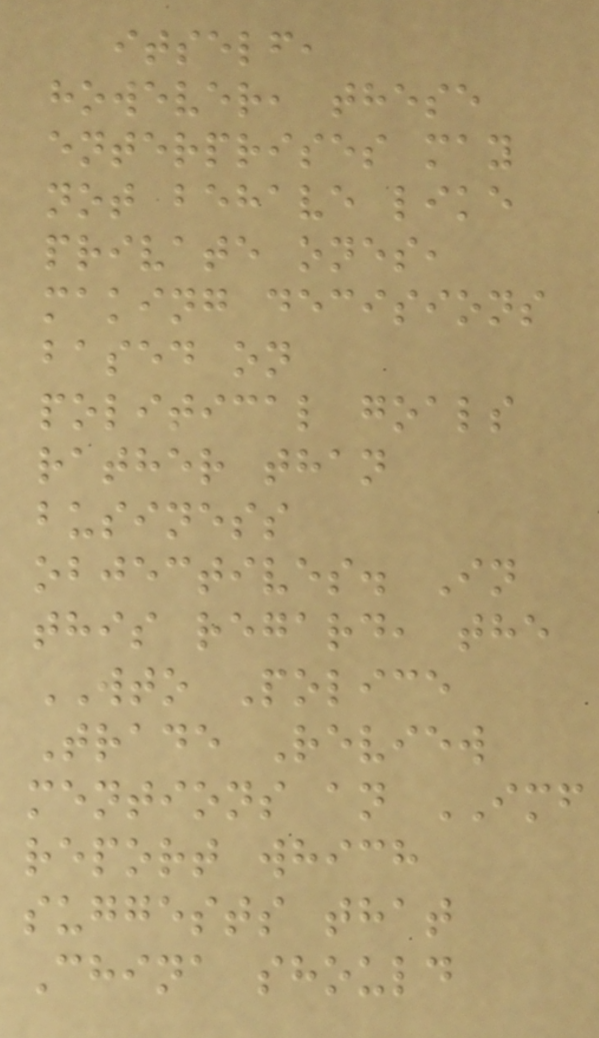itself,
however, these
enterprises may
not behave like
private ones,
making decisions
based on
political goals
rather than
business
objectives. In
this regard, the
WTO Police
Trade Review
mentions an IMF
report which
suggests that
China should
